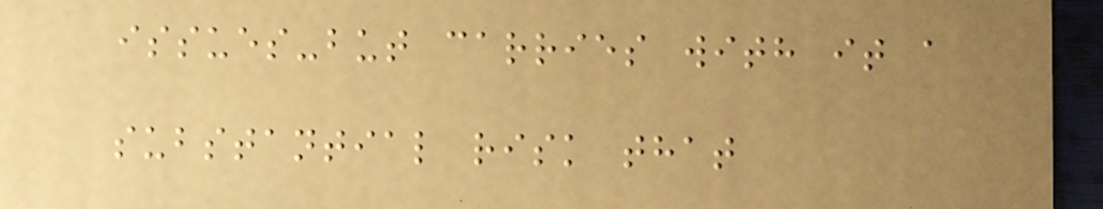issues-but carries with it a
substantial risk that
